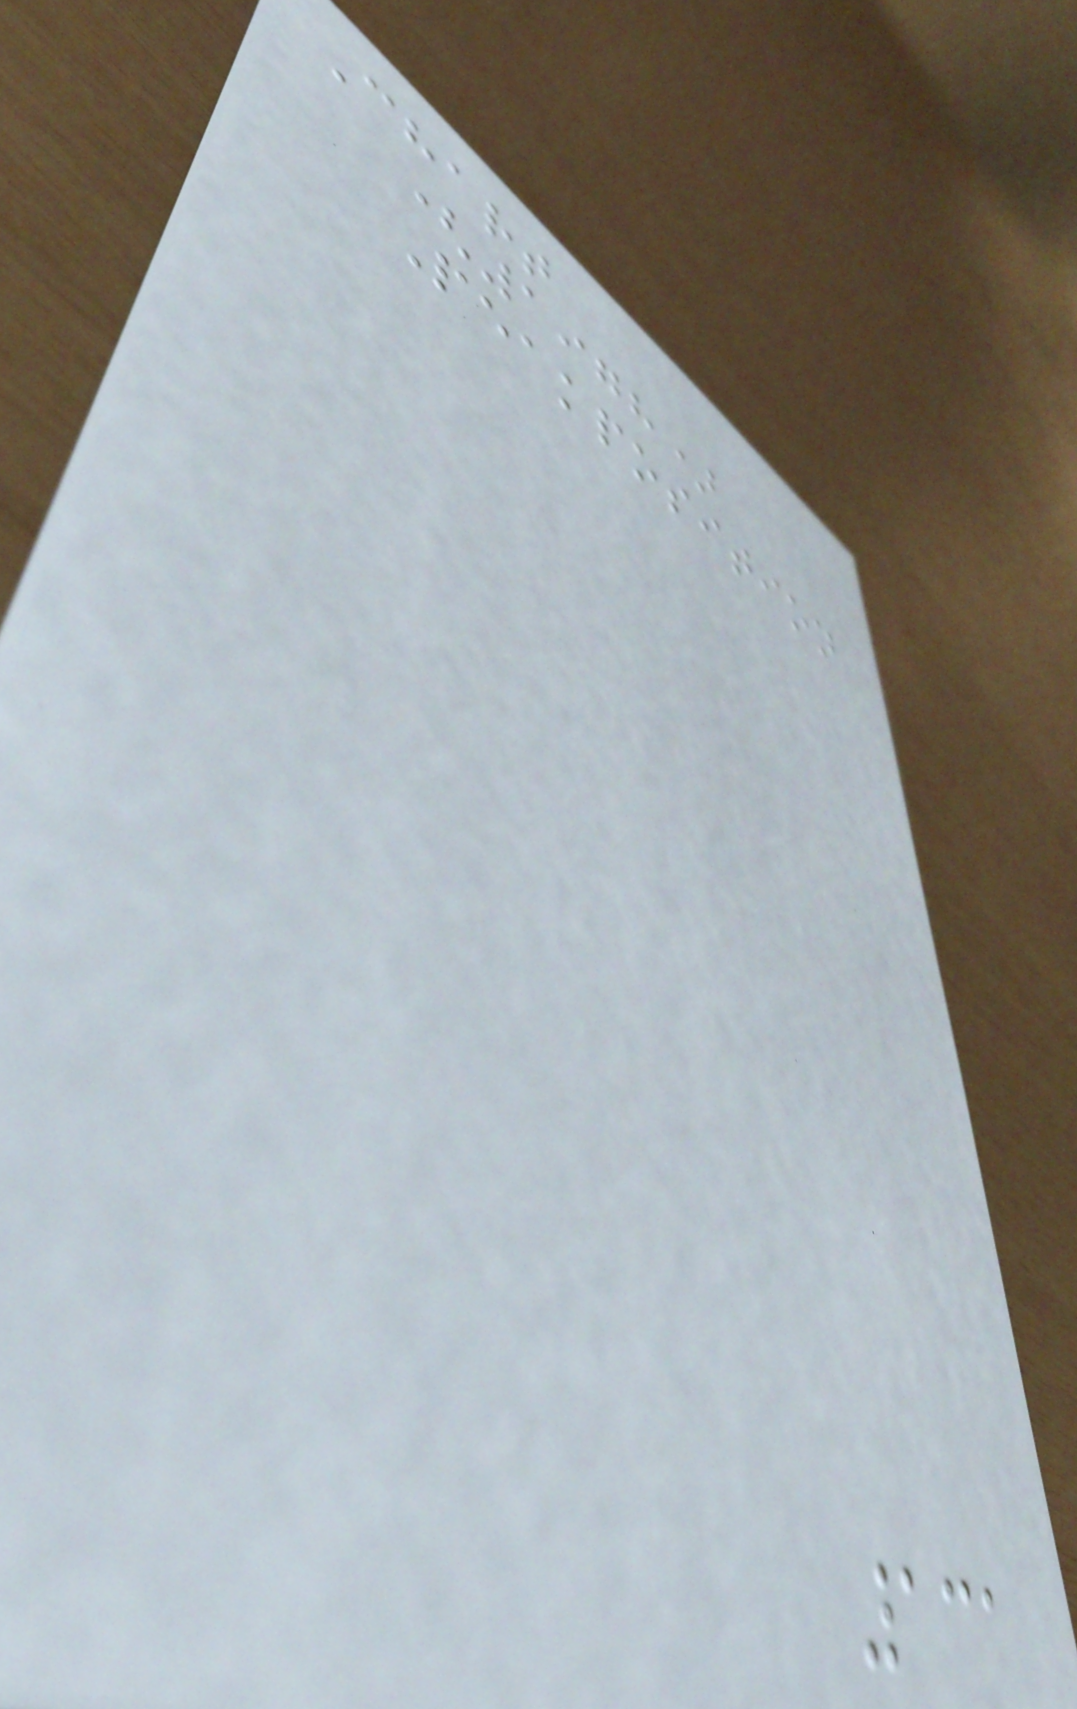Chart
(1978)
Peakposition
131
